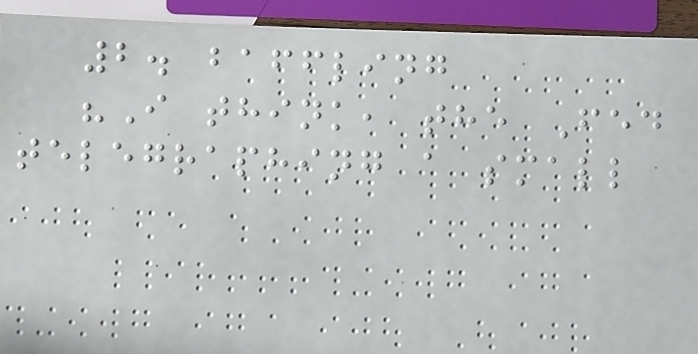2. baffling
"I think, the Fed
telegraphing a small
